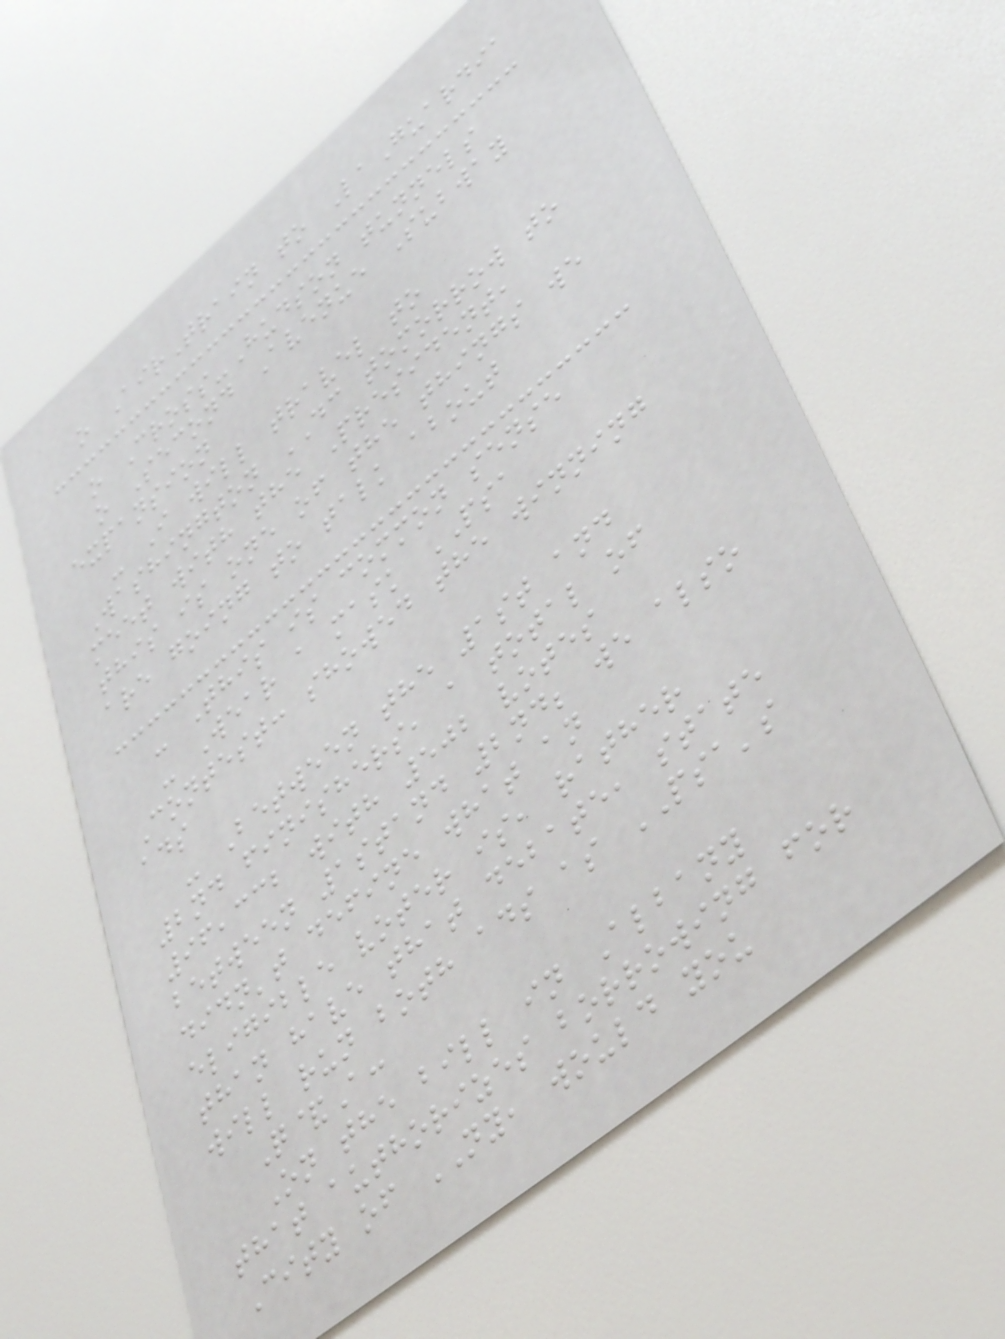o AirTrain to LaGuardia
o Cross-Hudson tunnels
o Second Avenue Subway
expansion
- I will travel to
Washington DC tomorrow to
meet with the President,
this is one of the things we
are going to talk about
- This is common sense
- Wear a mask PSA
Contest: showed the winning
ads
- Between the 1st and
2nd finishers, a total of
96,332 with 502 votes
between 1stand 2nd; we also
didn't define what an
eligible voter is, rather
than have that debate, state
will run both ads as PSA's
Q&A:
On the bill in Albany
that authorizes borrowing for
City of NY, would you
